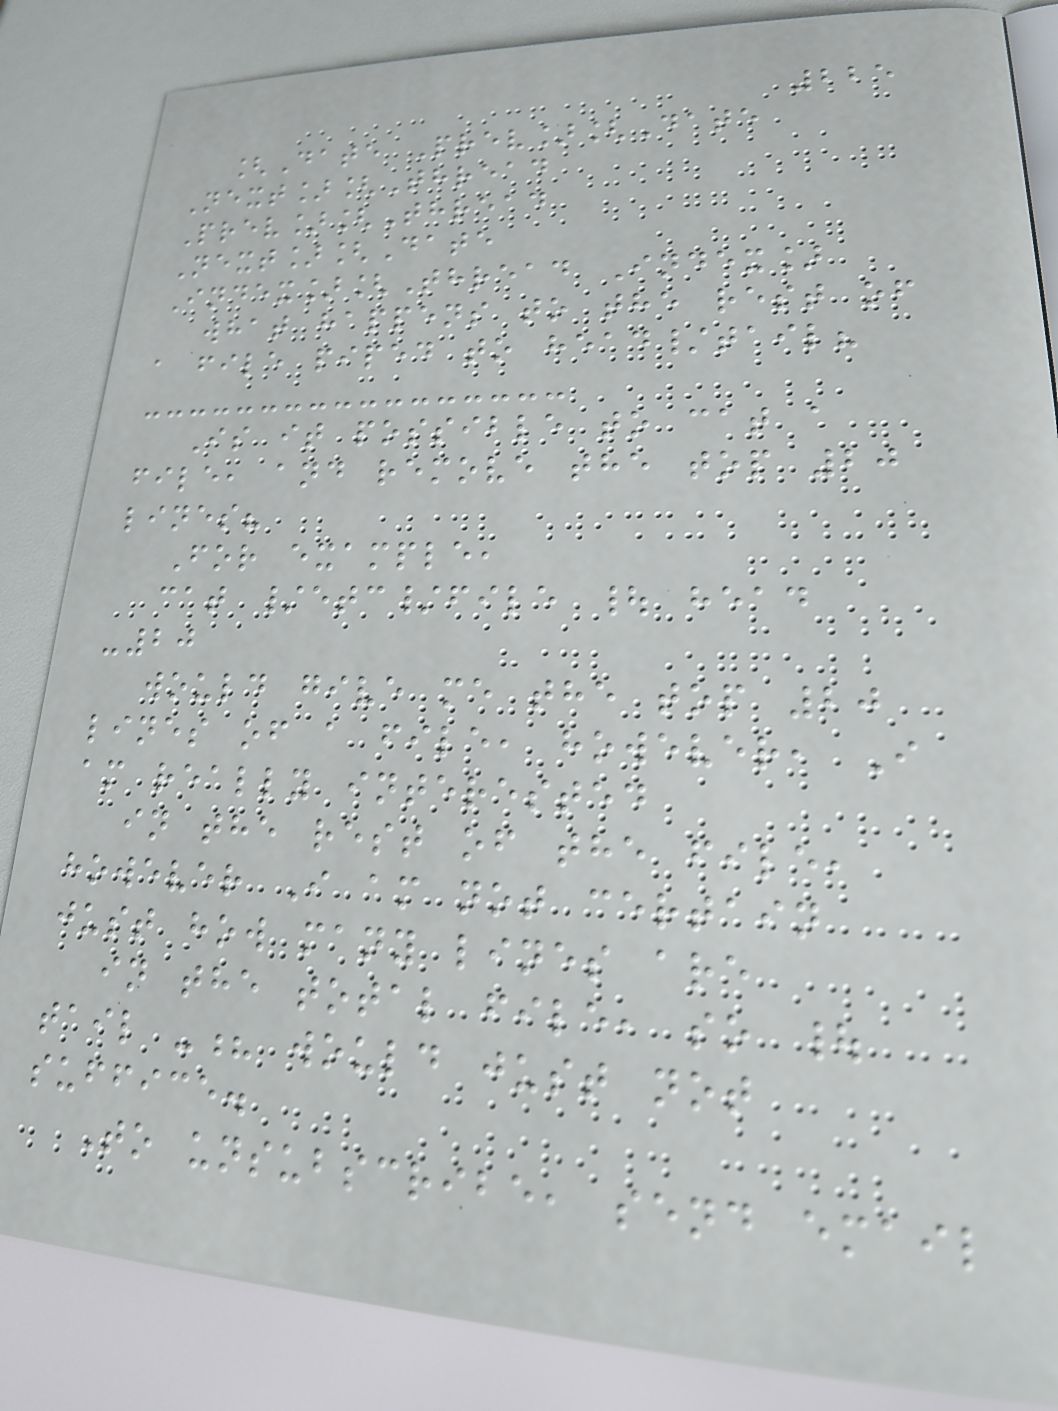225
[Date Prev][Date
Next][Thread
Prev][Thread
Next][Date
Index][Thread Index]
what happens to the rest of
a file piped to head/tail?
Is it possible to cat a
file, and remove the top 20
lines?
For example,
cat /etc/file | head
-20
would give me the top 20
lines of a file, however, I
am really interested
in the rest of the file,
however I am not certain
just how many lines are
in the total file, so |
tail -? would just not
suffice.
To unsubscribe, send email
